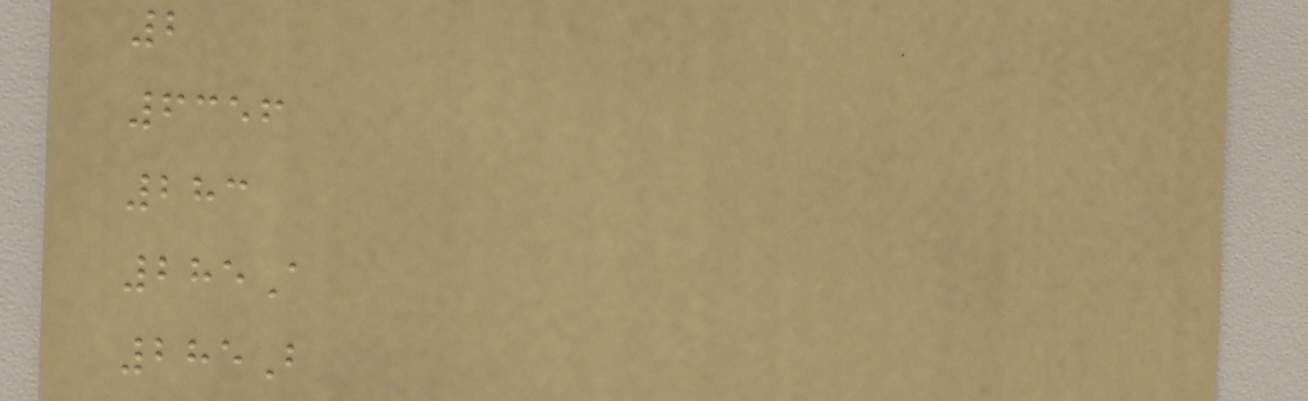2
6356
283
285A
285B
